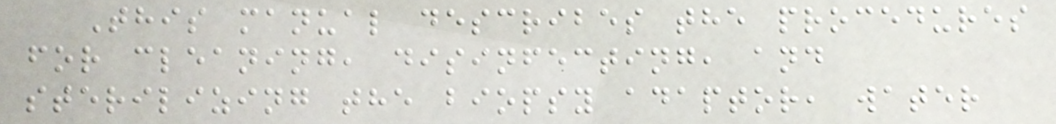This manual describes the procedures
for cleaning, disinfecting, and
sterilizing the biopsy adaptor, water
